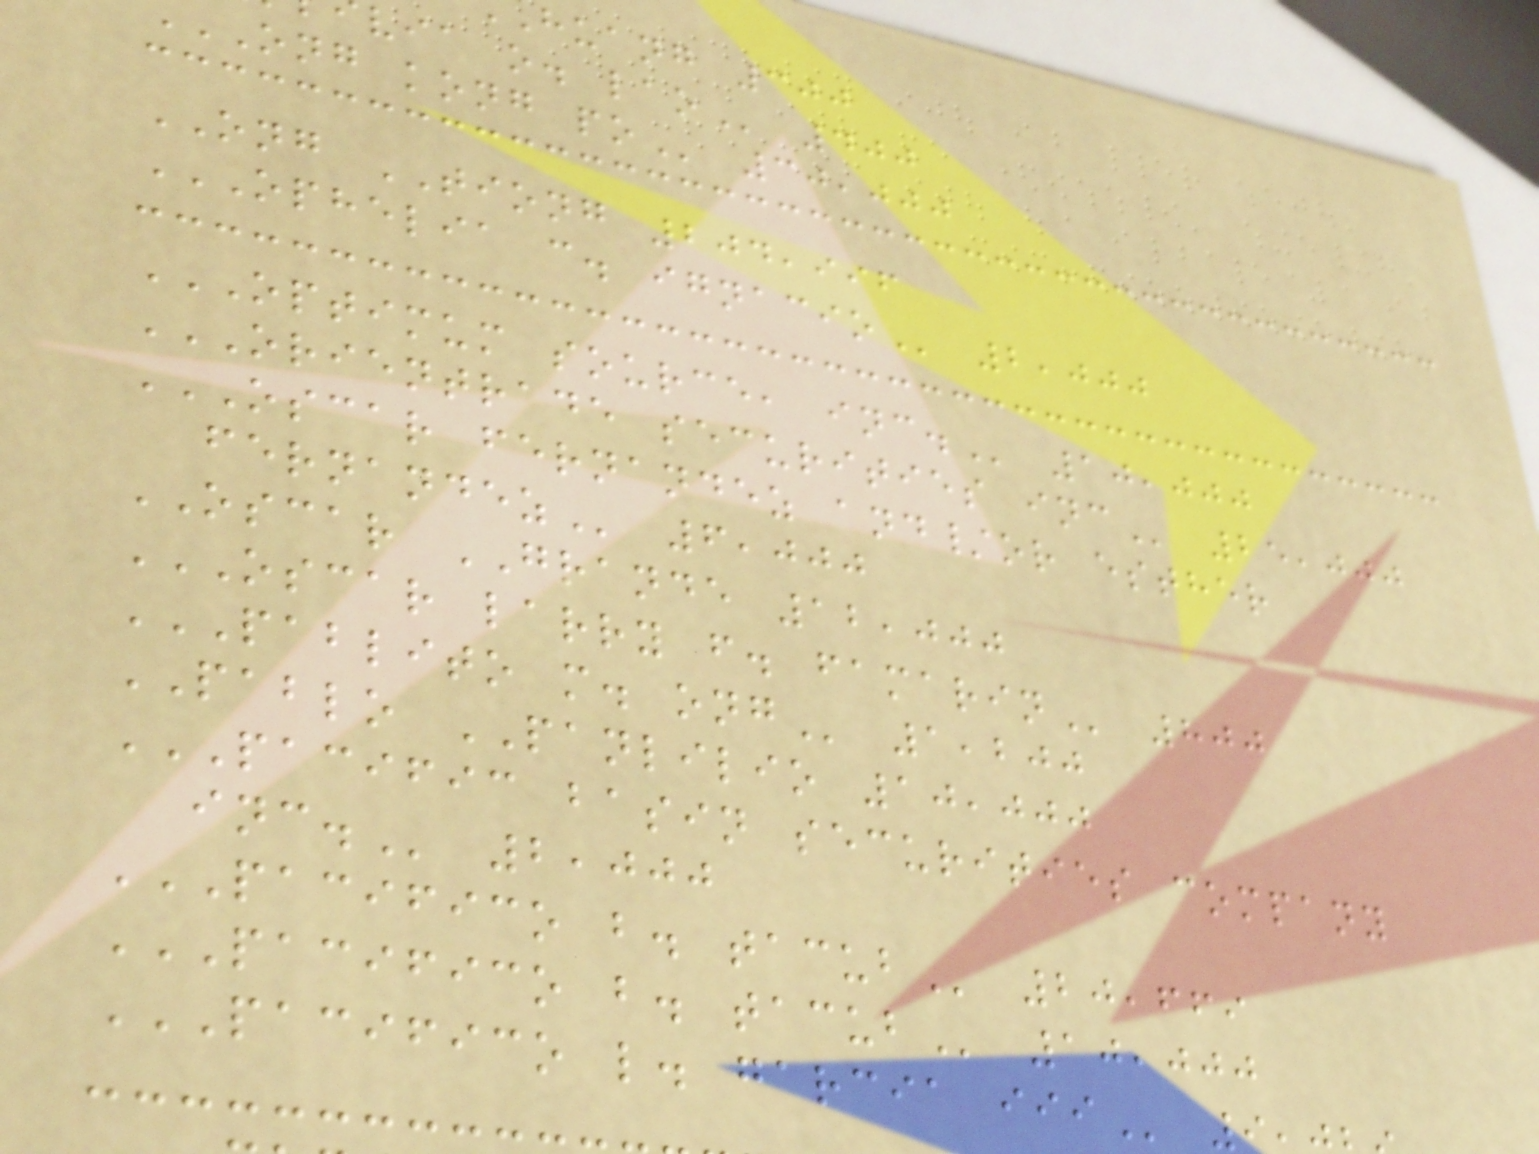huang 300
via o.
ONG kong
ONG TIONG 204,996
OPHELIA C. IGNACIO 2,000
OPTIMUM SOURCE, INC. 10,000
ORIENTRADE SECURITIES INC 25,000
OSCAR FERNANDEZ AND/OR ESTHER
6,000
OSCAR GRANDE 12,000
OSCAR LARRY F. FAMARIN 800
PABLITO M. ONG 1,200
PABLO PANLILIO 10,000
PACIFIC BASIN SECURITIES COMPANY
2,000
PACIFICO B. TACUB 20,669
PACIFICO B. TACUB 10,000
PACIFICO L. GARCIA III
